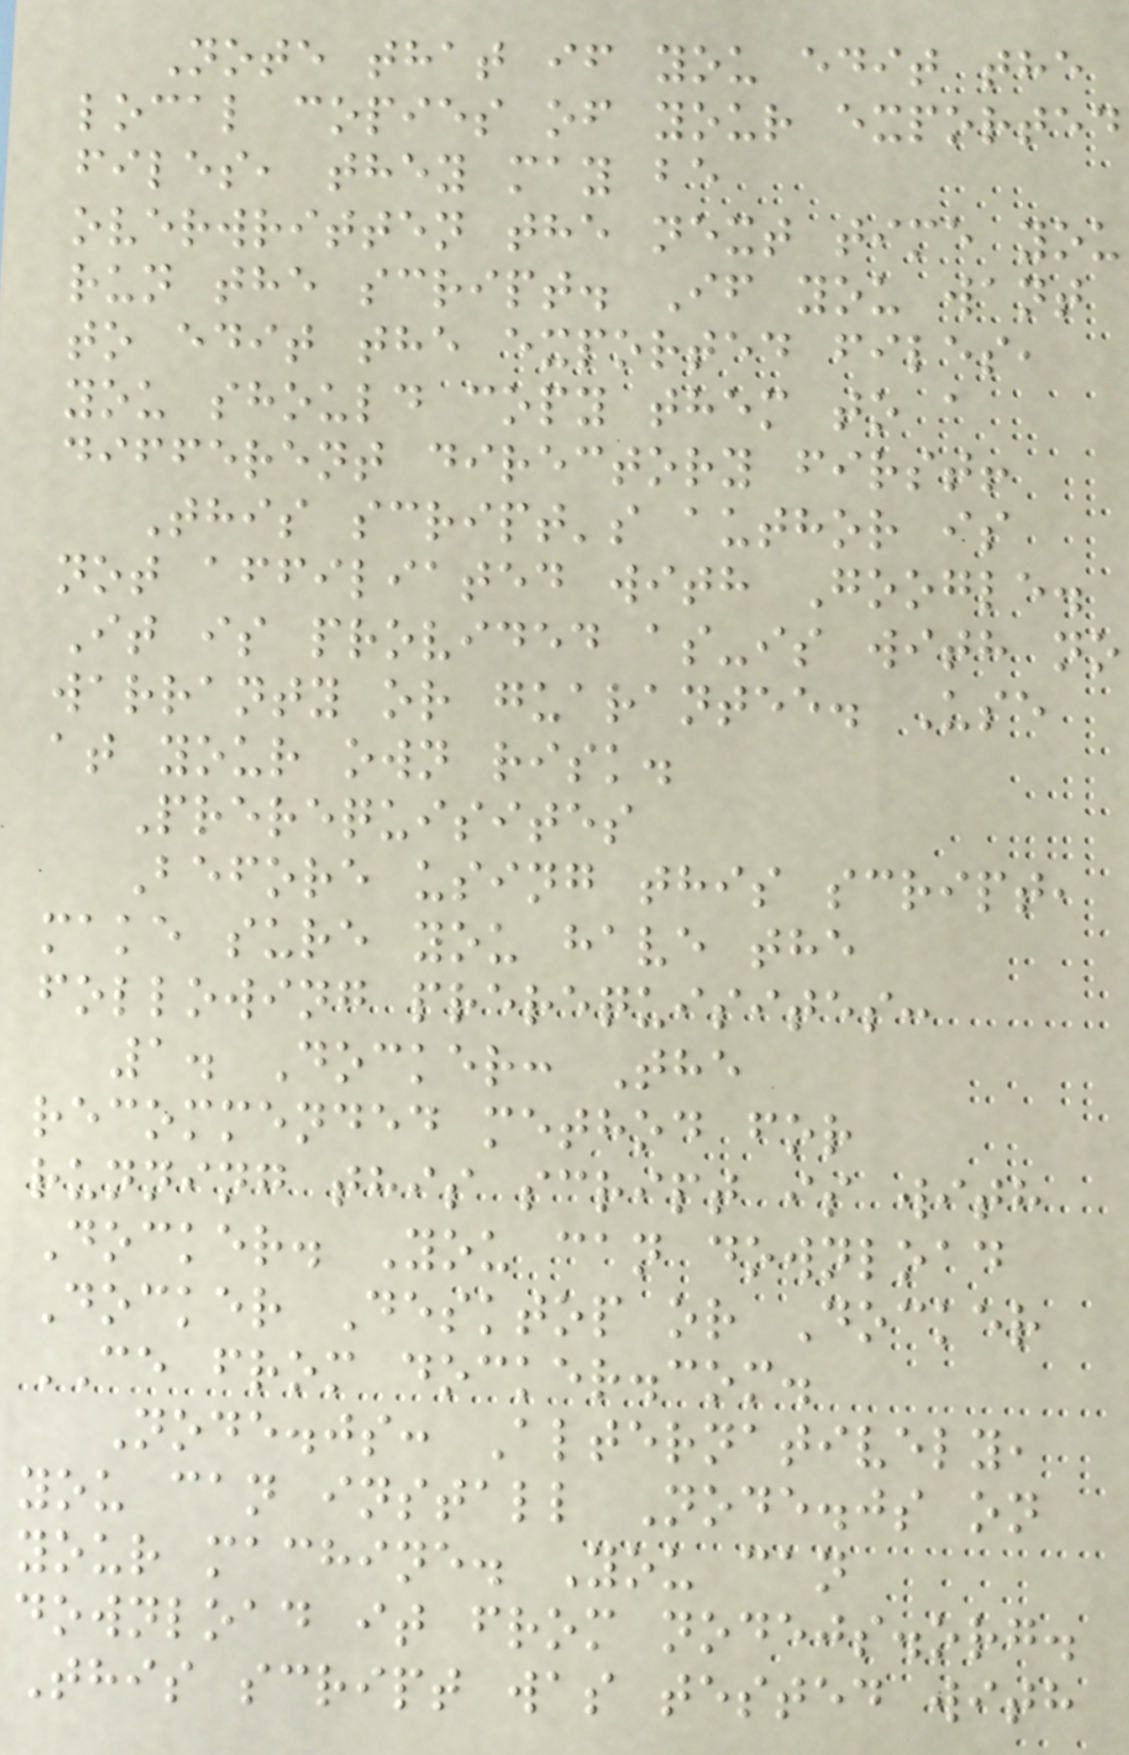Note that if you edit the
local copies of your exported
files, they may be
overwritten the next time you
run the script. If you want
to edit the exported files,
you should copy them to a
different directory first!
This script's author is
not affiliated with Google.
It is provided as-is with no
warranty or guarantee. Use
at your own risk.
Prerequisites
Before using this script,
make sure you have the
following prerequisites:
1. Docker: The
recommended method for
running this script is with
Docker. You can download
Docker Desktop or Docker
CE from docker.com.
Node.js: Alternatively,
you can install Node.js on
your machine. You can
download it from nodejs.org.
This script was tested with
